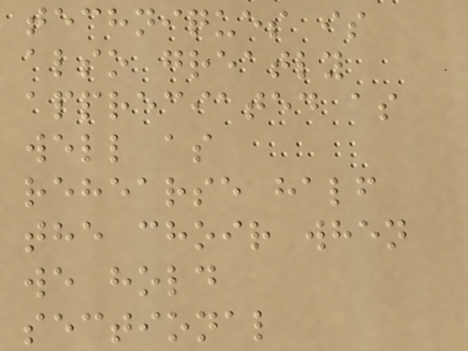techniques is
also greatly
appreciated as
well as
rehearse half
the choir when
we hold
sectional
